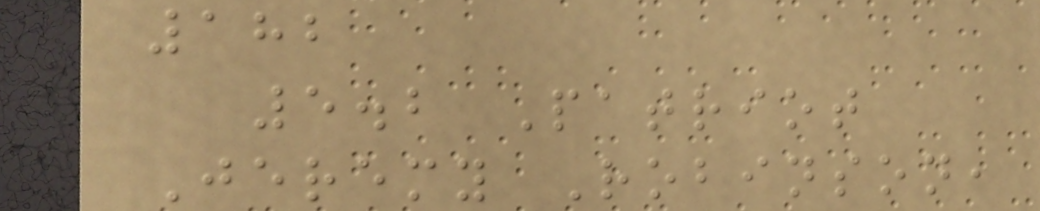182
5.2 Patriot
Jeremy Robinson,
